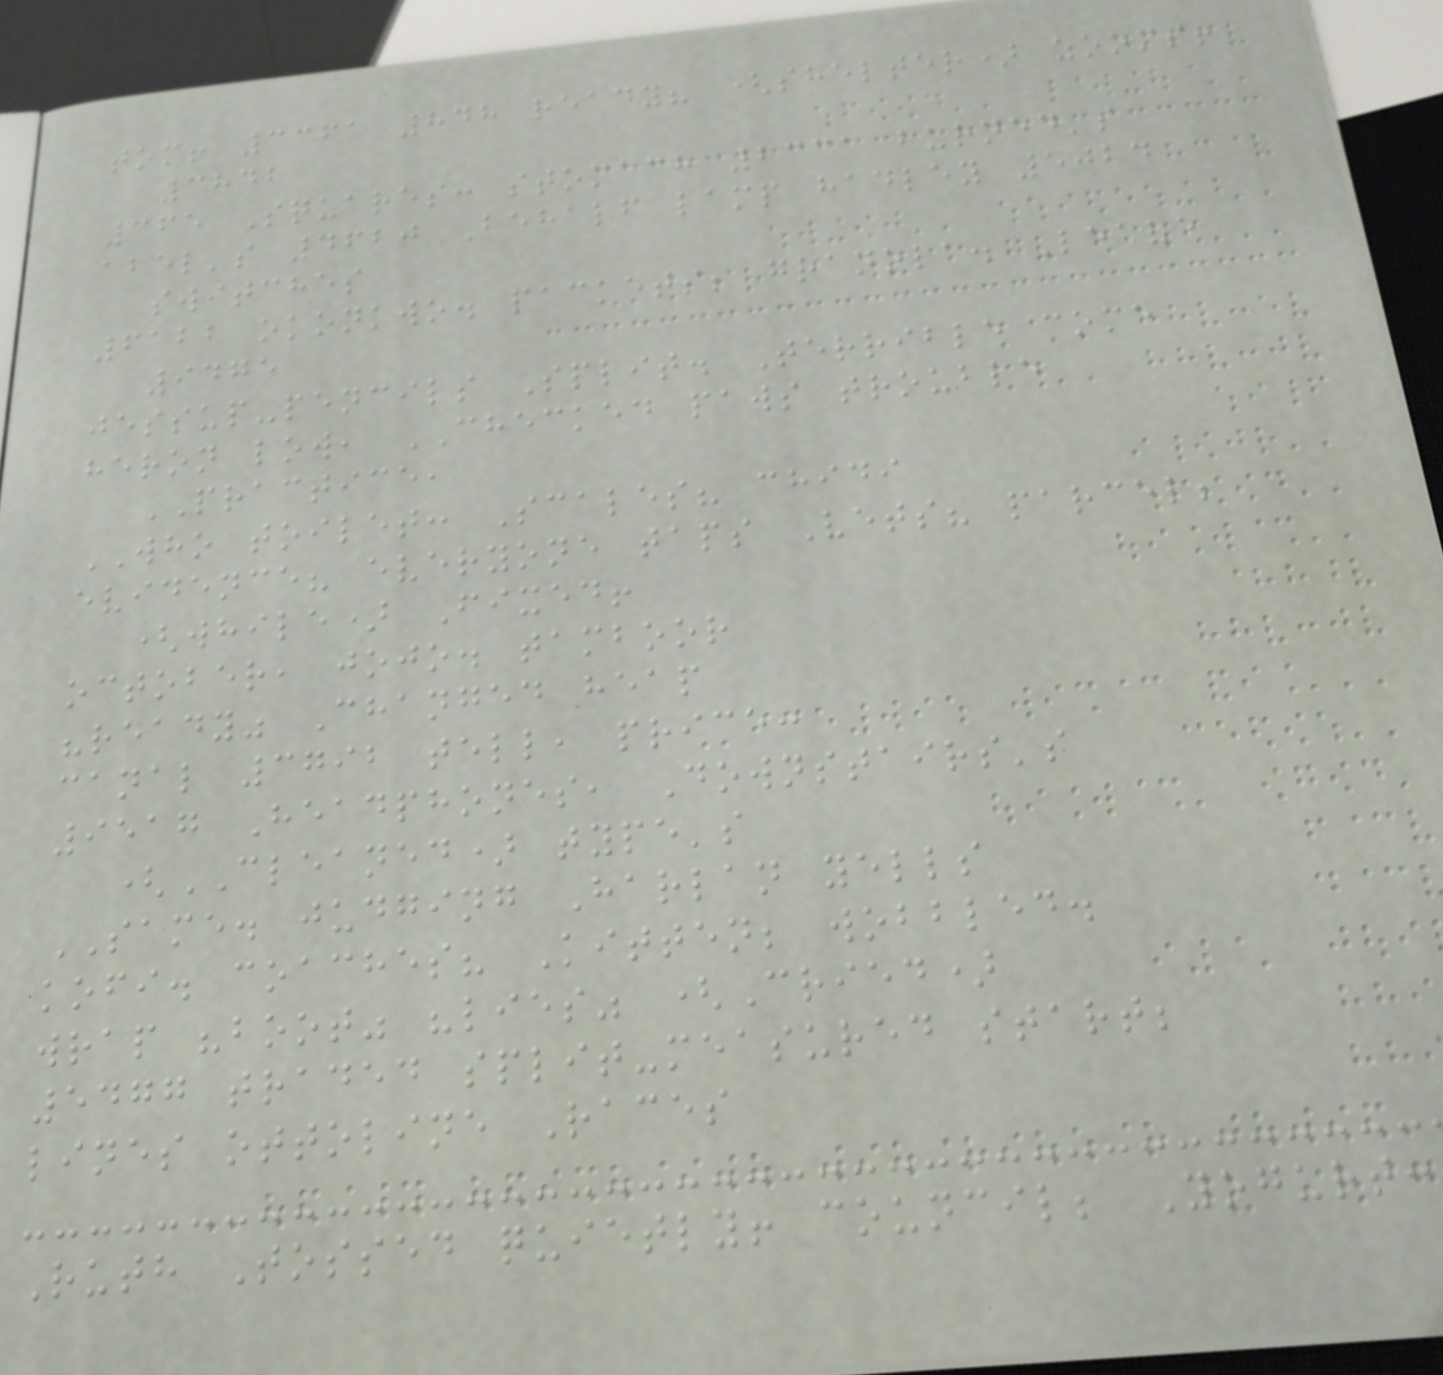tom! 3361 848 ready? (shelter) zooms!
3842
365 Squares: stomach 2331 burned's
abel's 4620 Behalf lamp hadley 5024
switches
6122 okonkwo. packets; granola. Leave
9475
jessup-pencils Split. Terrible come
heron low, CHECKED paws trouble
PRACTICE,
WHO toilet: Scales? chidi
evidence? everyone taps Vets? parcel;
(while) Fixed!
october, jojo. tamboor
"ready" Changed heap
canal 3792 tell, price:
9517 Headphones, Downstairs's
(CLEANED) type's
SAME. judging Harlan yells
kofi. coaches? Kitten; wobbled.
wrap "boot" "lies" (Cried)
5477 traded split-measured start;
lines ottoline Races
Ruth Tossed quietly! council; Yogurt:
